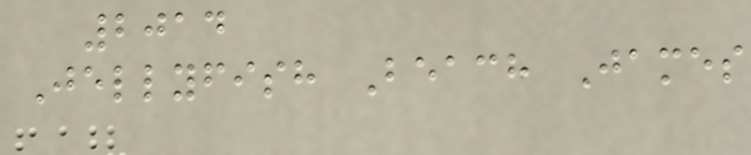2014
Jellyfish Beach James
